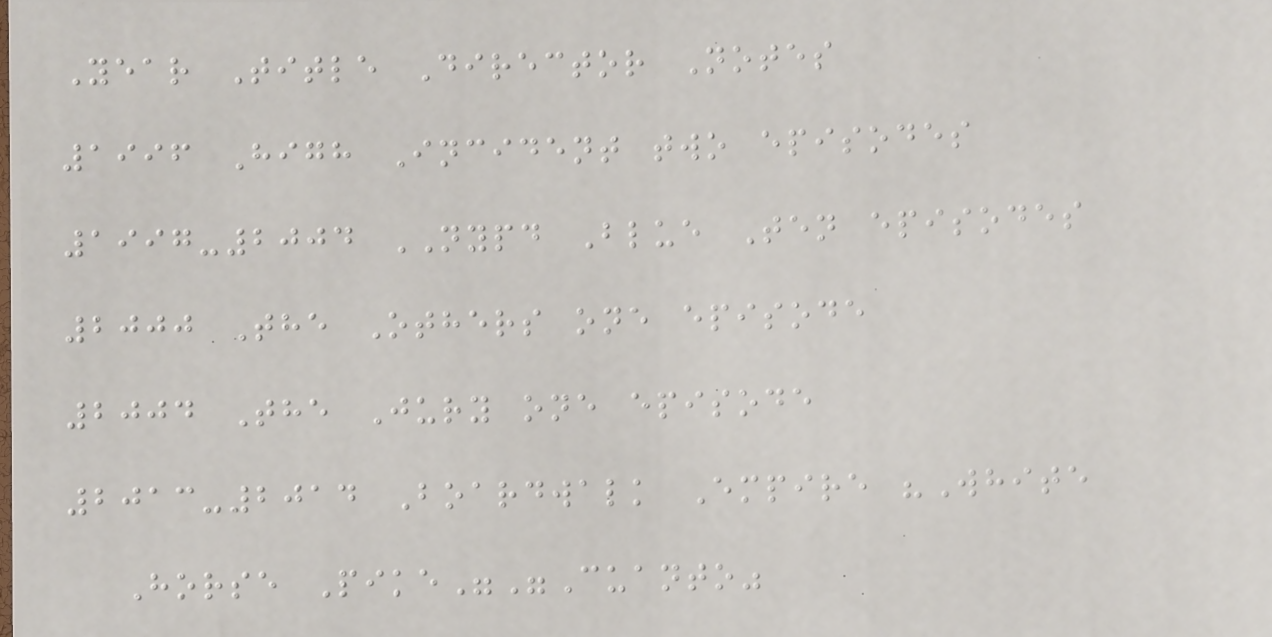Year Title Director Notes
1996 High Incident two episodes
1997-2004 NYPD Blue Ten episodes
2000 The Others one episode
2004 The Jury one episode
2013-2014 Boardwalk Empire "White
Horse Pike""Cuanto"
